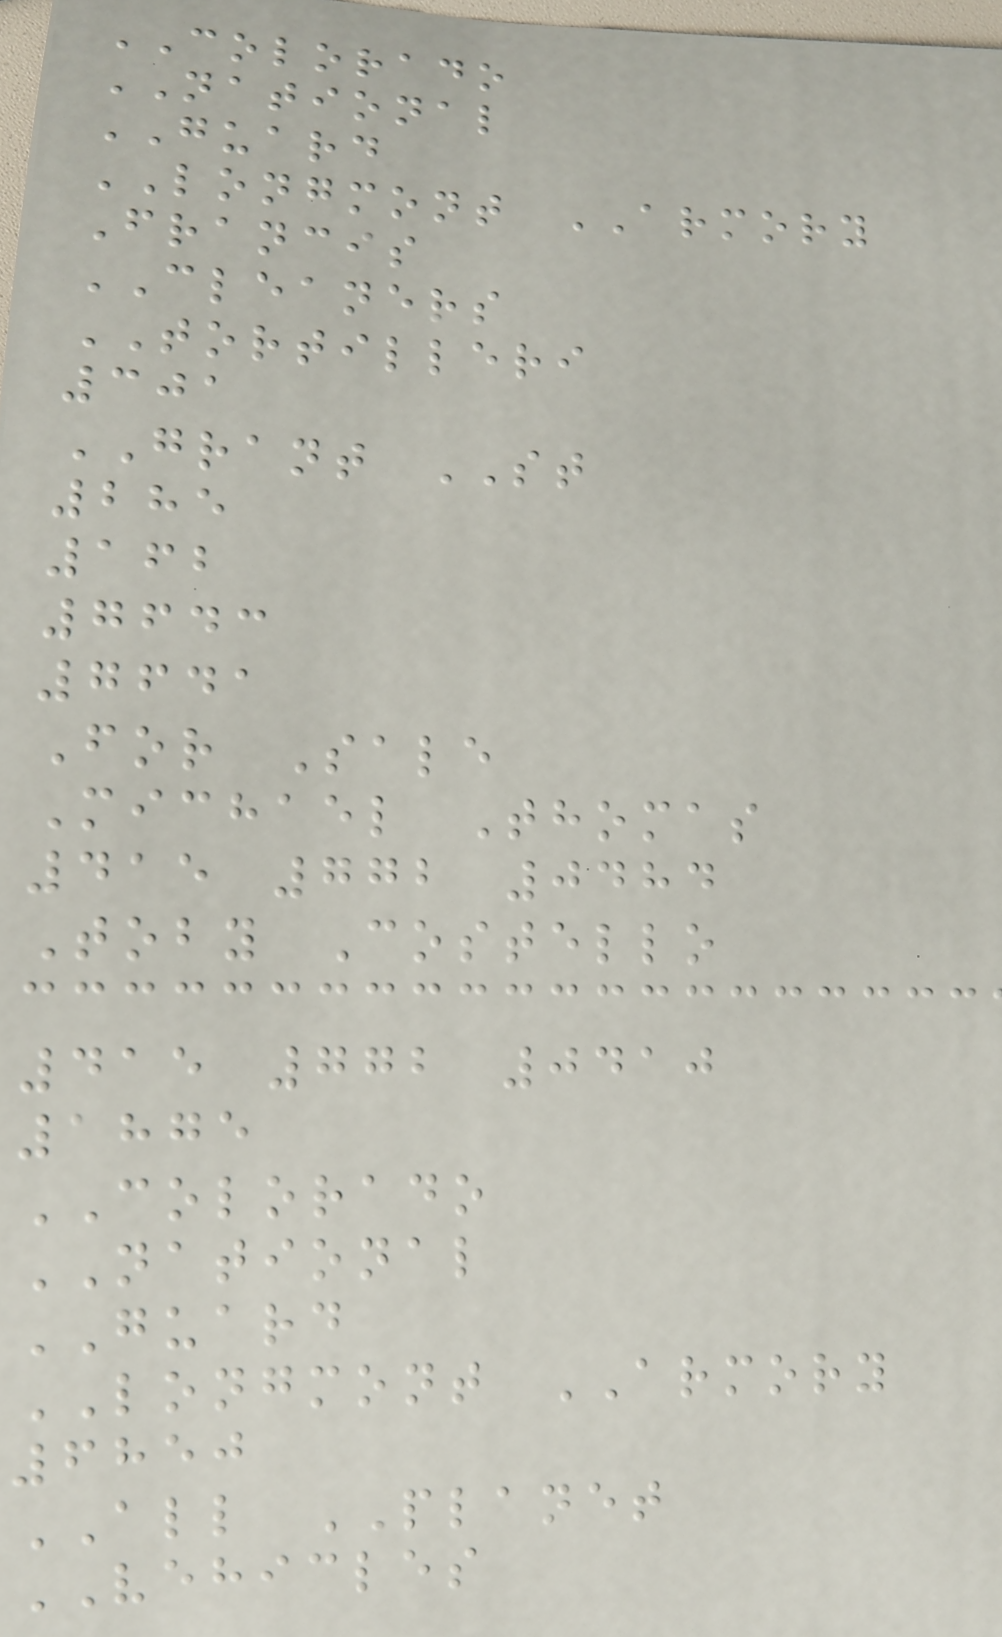COLORADO
NATIONAL
GUARD
LONGMONT ARMORY
Francis
CLEANERS
TORTILLERI
301
GRANT ST
285
162
7643
7641
For Sale
Michael Thomas
415 772 0484
Toby Costello
415 772 0410
1875
COLORADO
NATIONAL
GUARD
LONGMONT ARMORY
6850
ALL PLANET
VEHICLES
